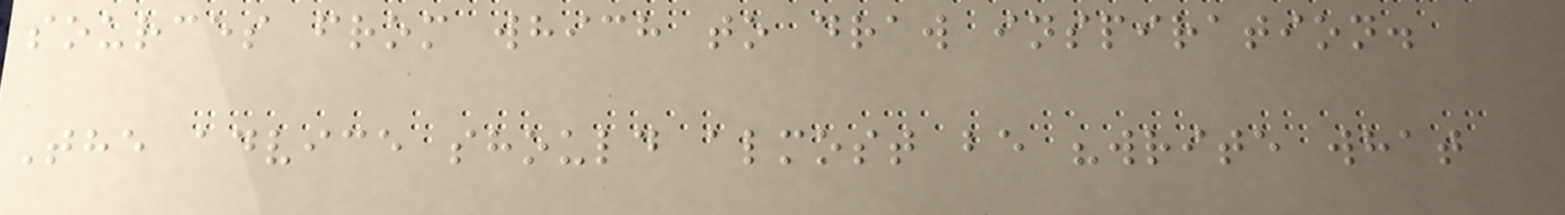sources from which to draw inspiration.
The advice should almost be "write what
